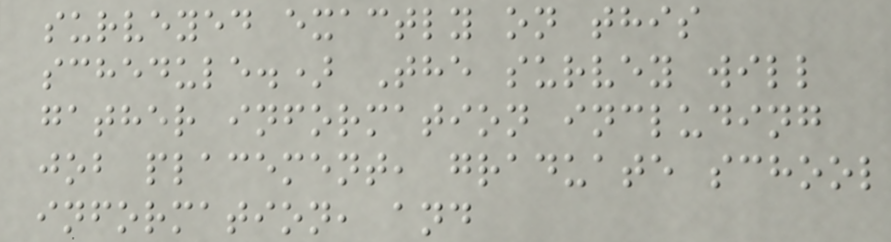surveyed exactly on this
schedule.) The survey will
gather information including
job placement, graduate school
information, and
